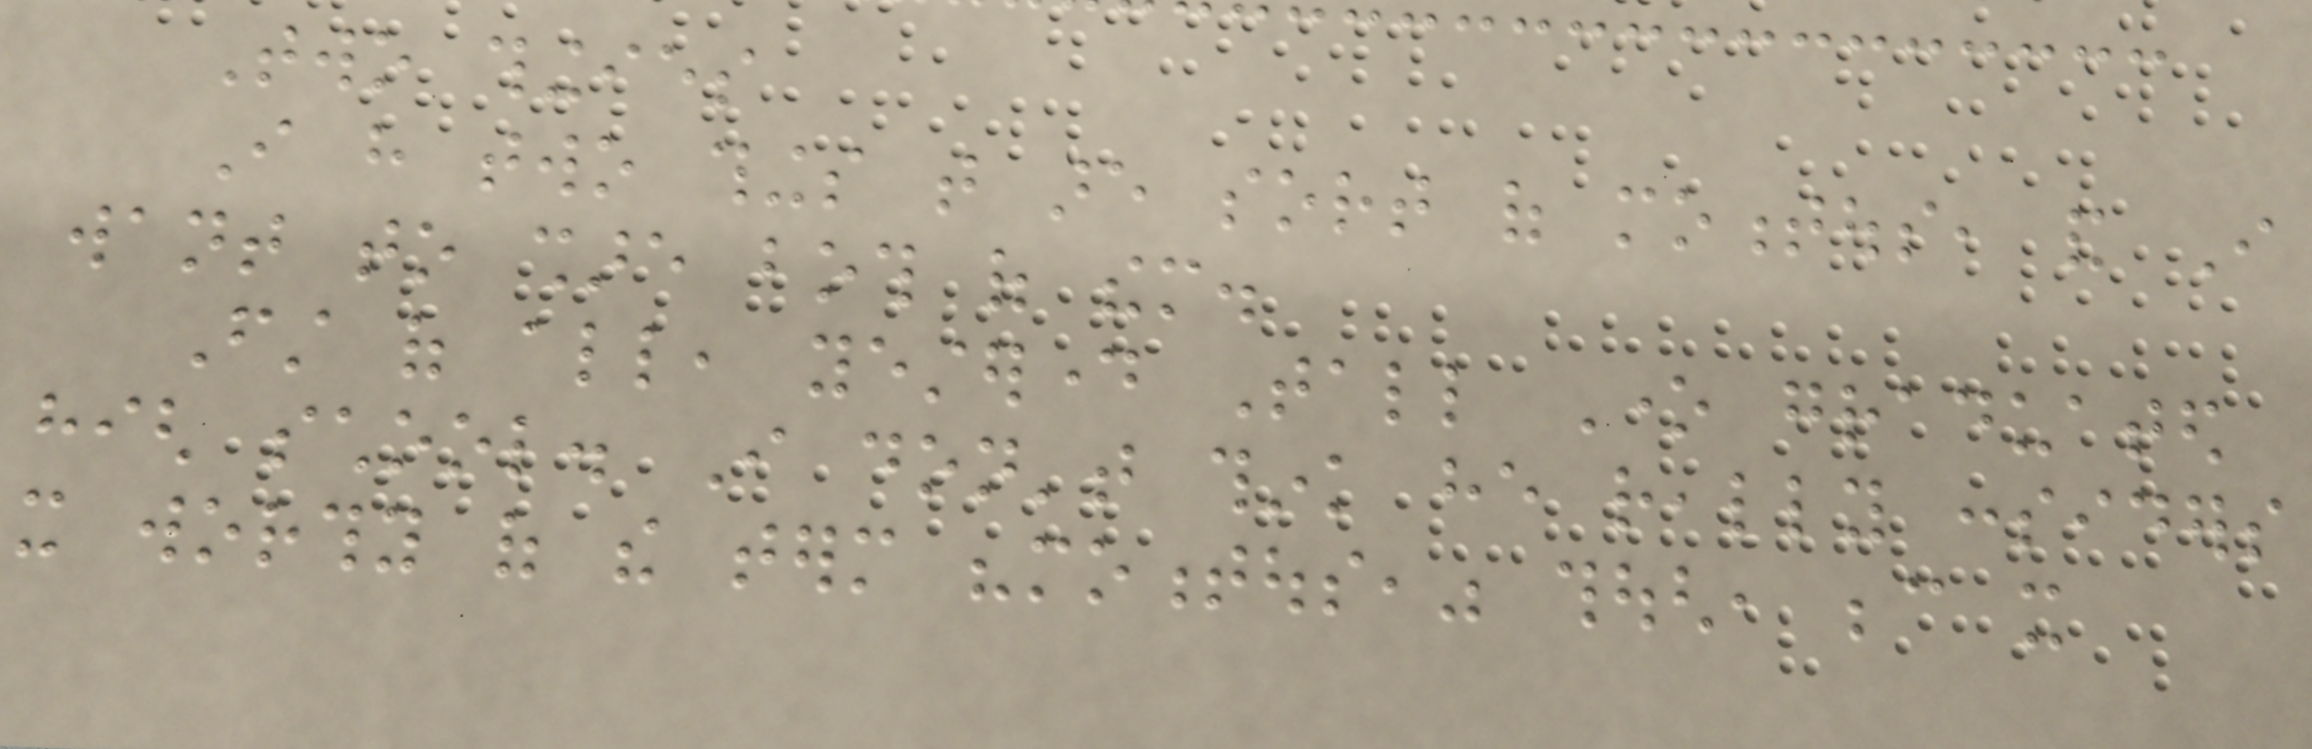Two thingies
I have two things that are sort of momentous, and I
want to share both of them.
First of all, yesterday Tall One graduated
high school. I don't think he really considers
it worthy of the term "momentous," though, because it
